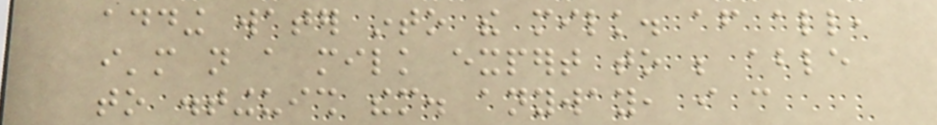adding water into the milk. after all,
i'm not a milk expert to be able
to distinguish them. anyway, i can
